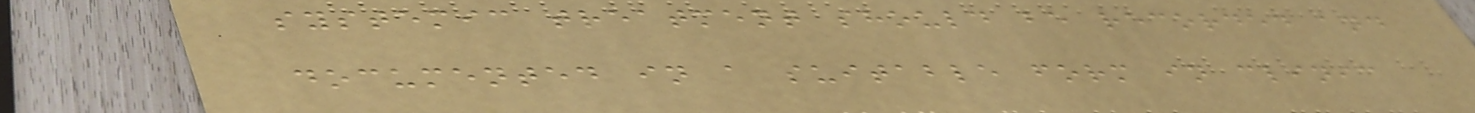systemic treatment should be recorded and
documented in a suitable form in clinic
